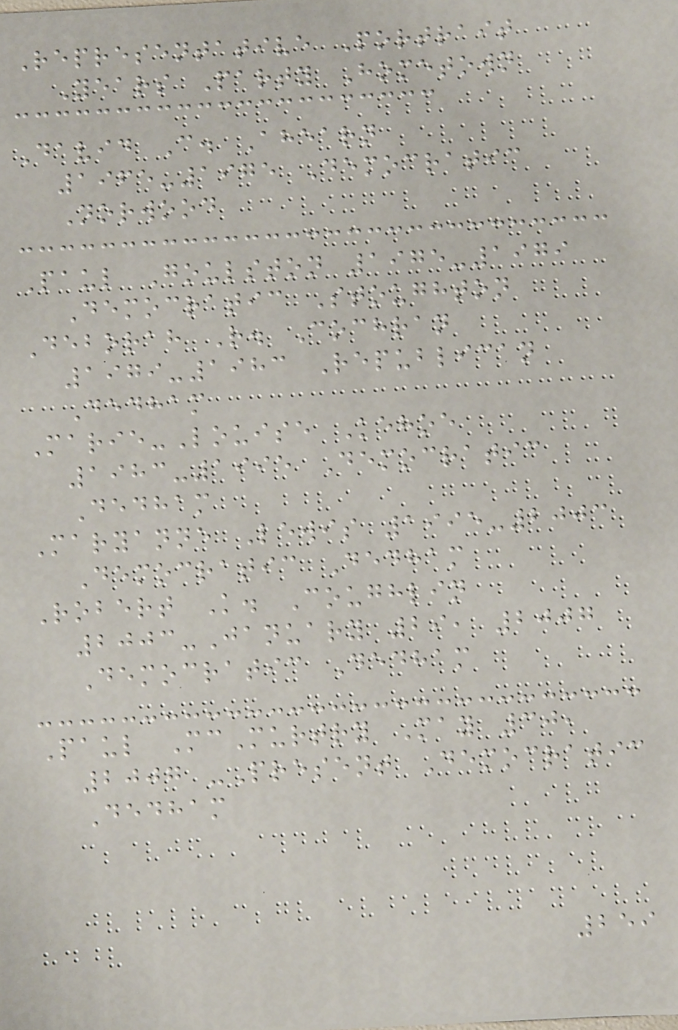Representative Portrait
Years Party Hometown
David C. Ahearn
1965-1975 Democratic
Norwood
Paul Goulston 1975-1979
Democratic Stoughton
Deborah R. Cochran
1979-1983 Republican
Dedham
Marie-Louise Kehoe
1983-1995 Democratic
Dedham
Maryanne Lewis 1995-2003
Democratic Dedham
Robert K. Coughlin
2003-January 29, 2007
Democratic Dedham
Paul McMurtry May 30,
2007 -Present Democratic
Dedham
259
